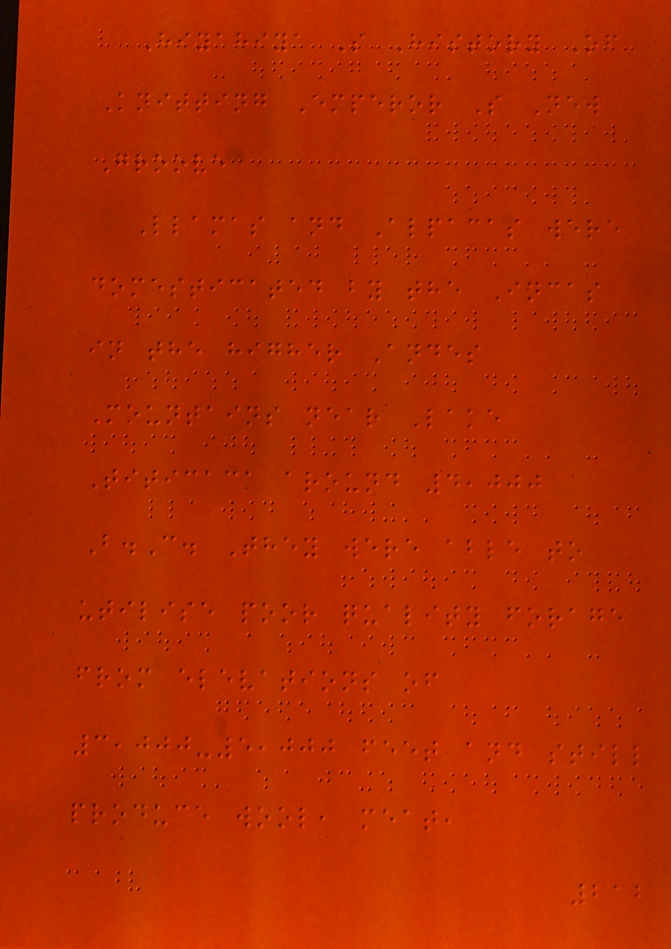Hiyahiya S History Of
Knitting Emperor S New
Groove
Llamas and Alpacas were
domesticated by the Incas
in the higher Andes
Mountains near Lake
Titicaca around 4,000
B.C. They were able to
utilise poor quality forage
from elevations of
3,000-5,000 feet and still
produce wool, meat,
212
